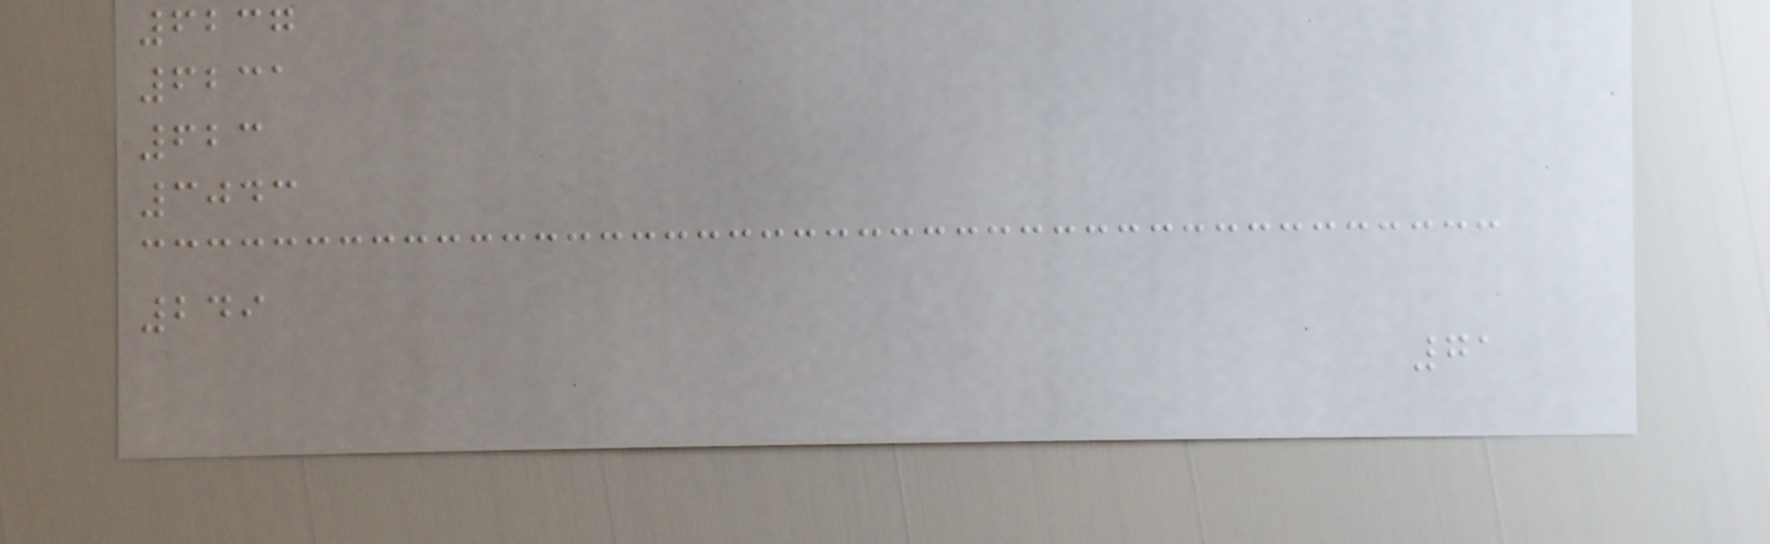6237
6231
623
3043
249
71
